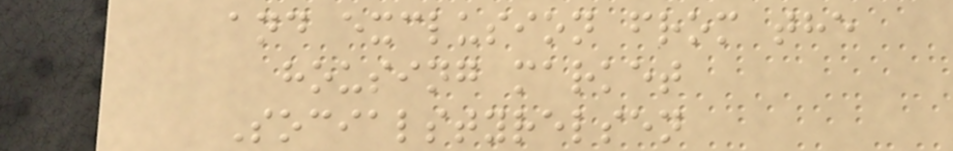and exclusion from the
housing market
Socialstyrelsen
